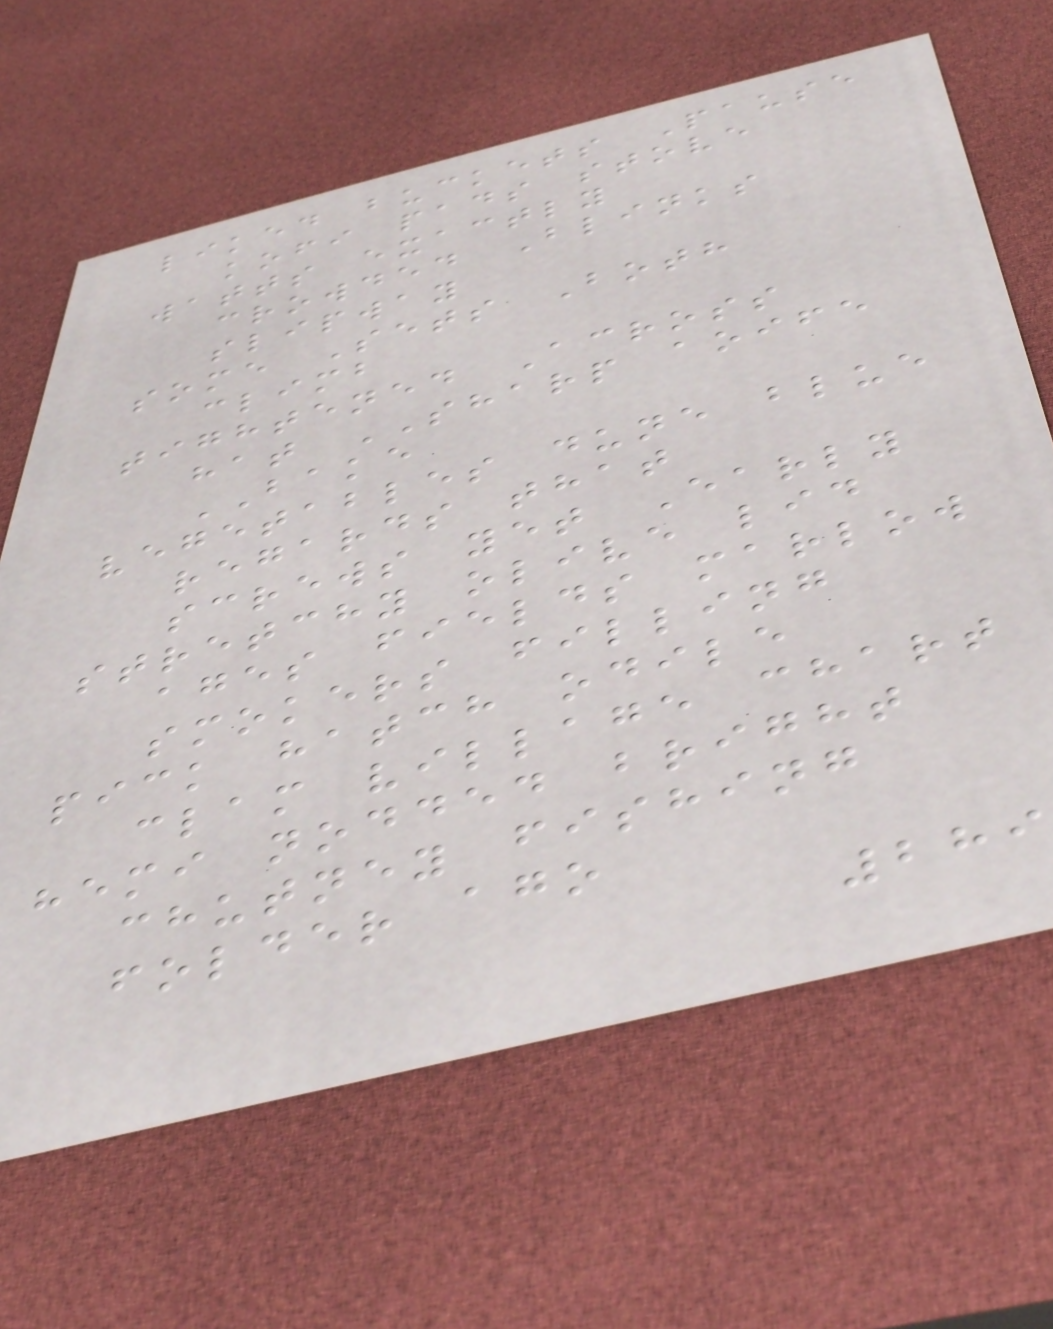liked buckets Pause
kofi pads stove
watts exactly
crowded Blinks
slipway
some Sets Both
climb
tightened Across
hat SHARP aoife
BAKE
vegetables dune blue
regards that
screws yet Early
stretchy olive lid
ages fields marlow
smokers filling
pick hatch odile
clam village chart
hemi nodded bright
chutney fishing
folder ago
289
